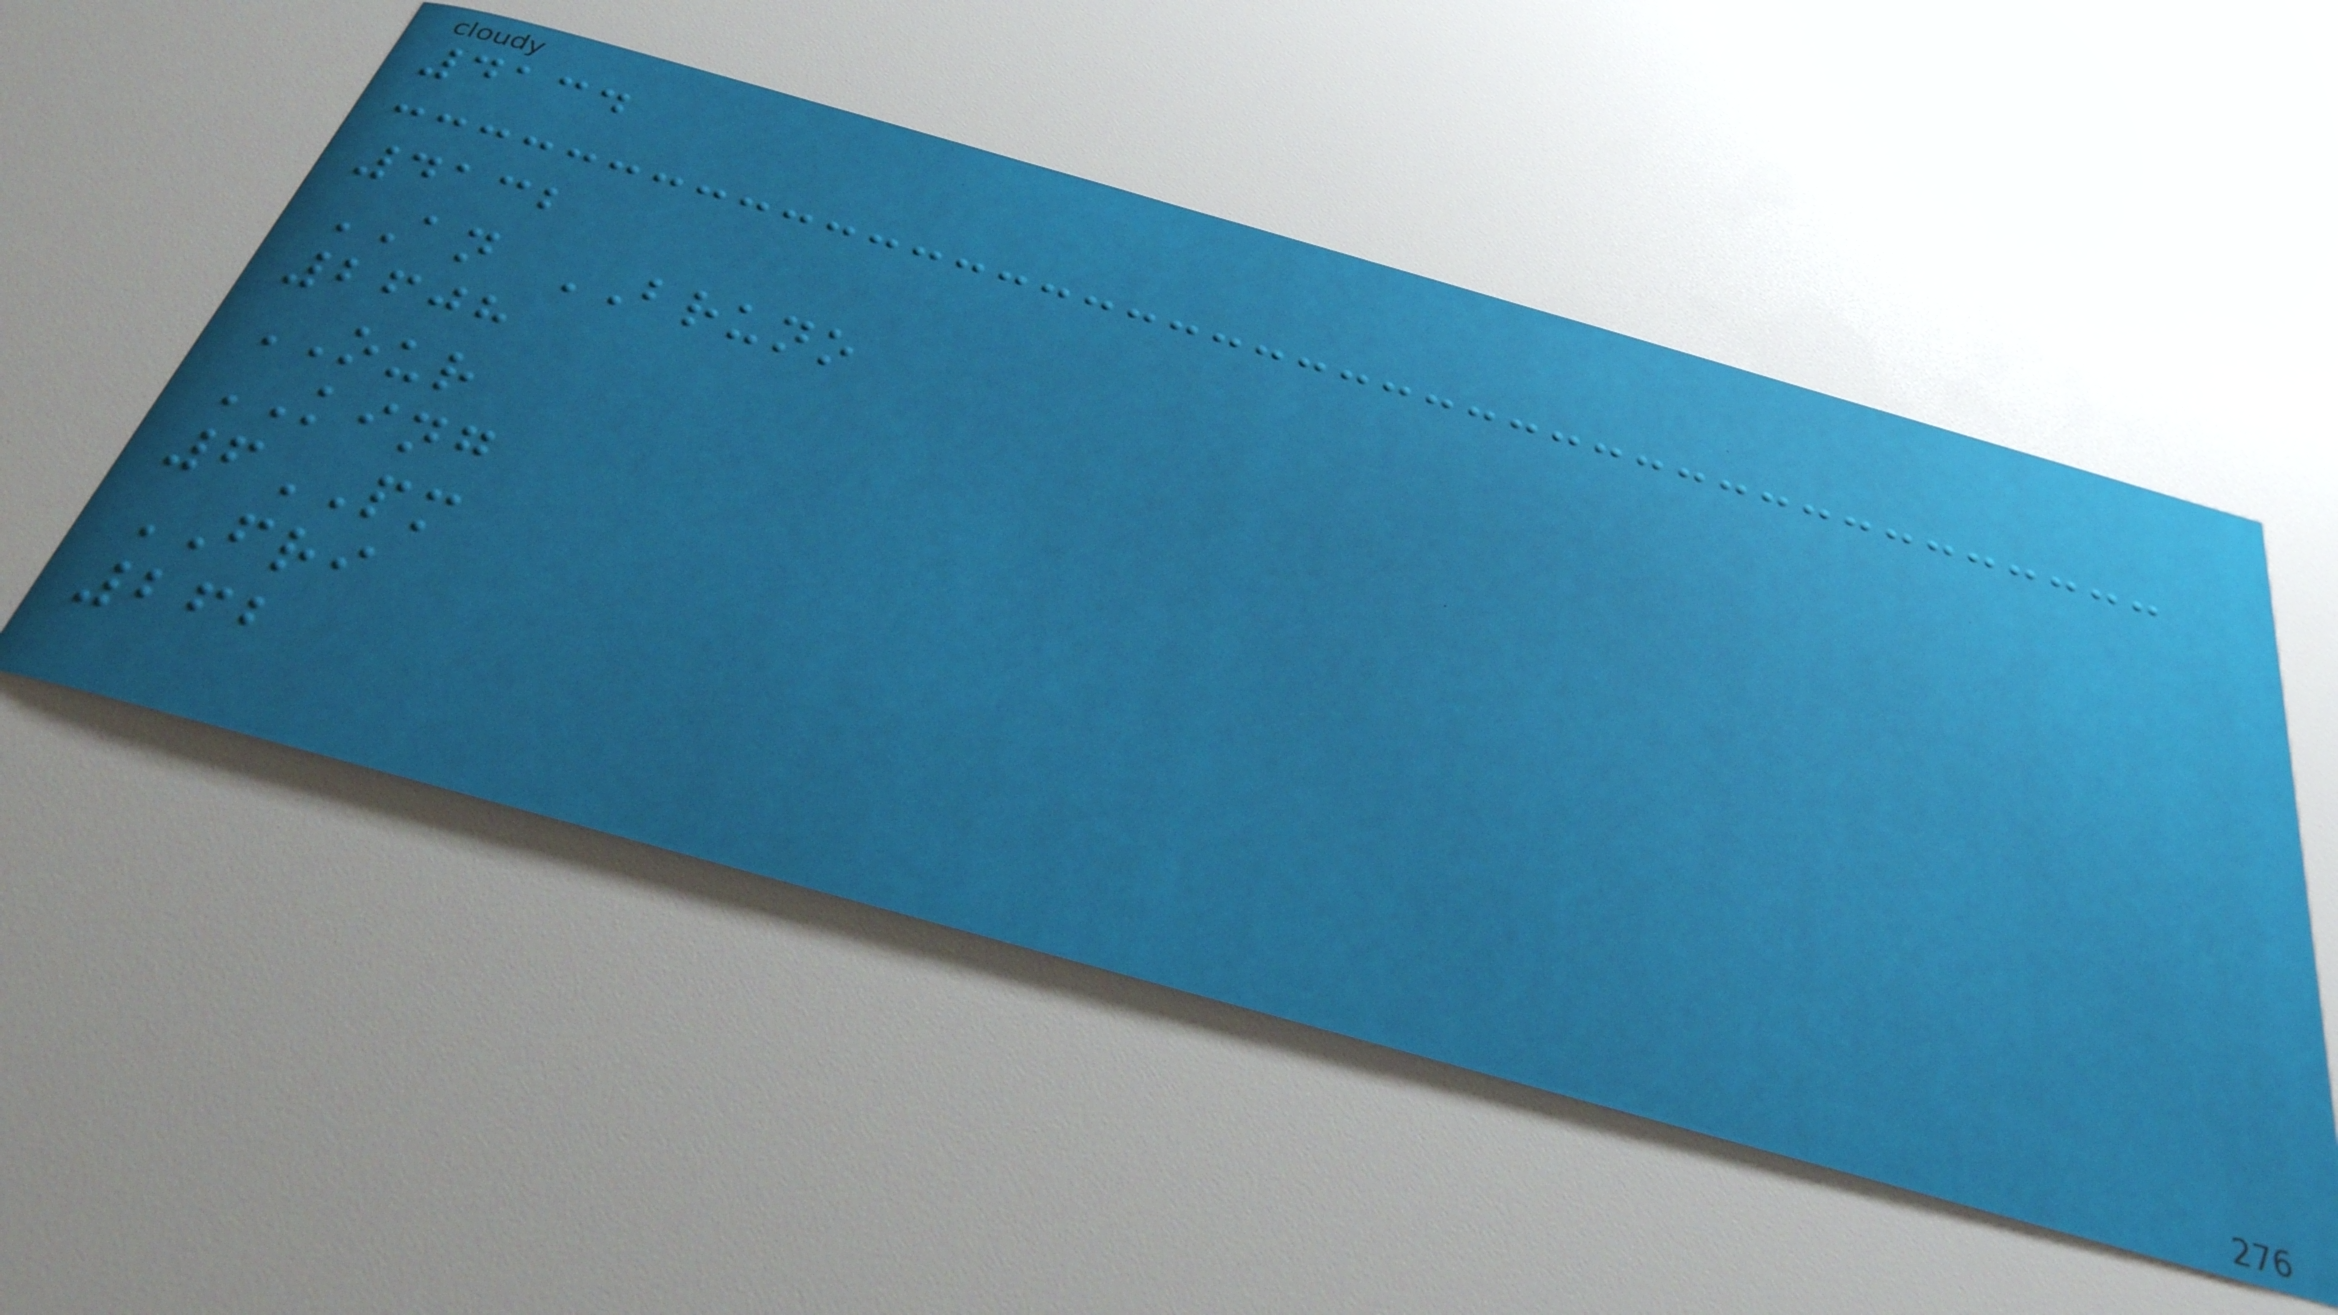4134
4132
AN BRUNO
2608
OUR
KING
6PM
FRI
262
